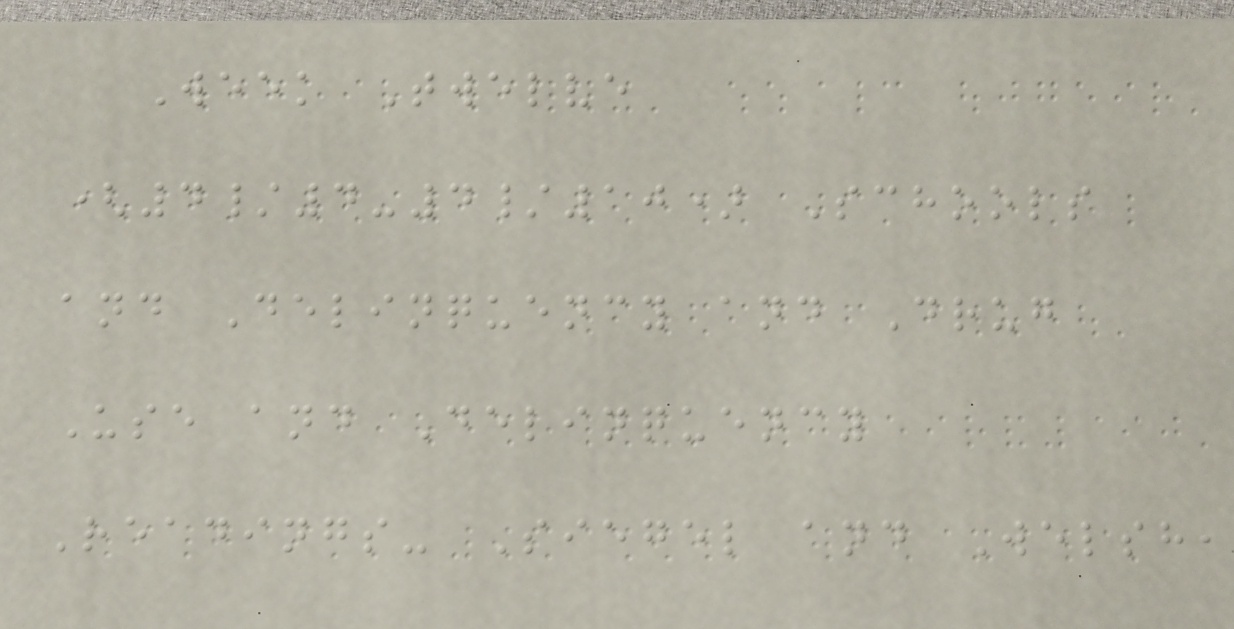Week Twelve
(4/4-4/10) Schools
and Delinquency and Drug
Use and Delinquency
Readings- Siegel and Welsh,
